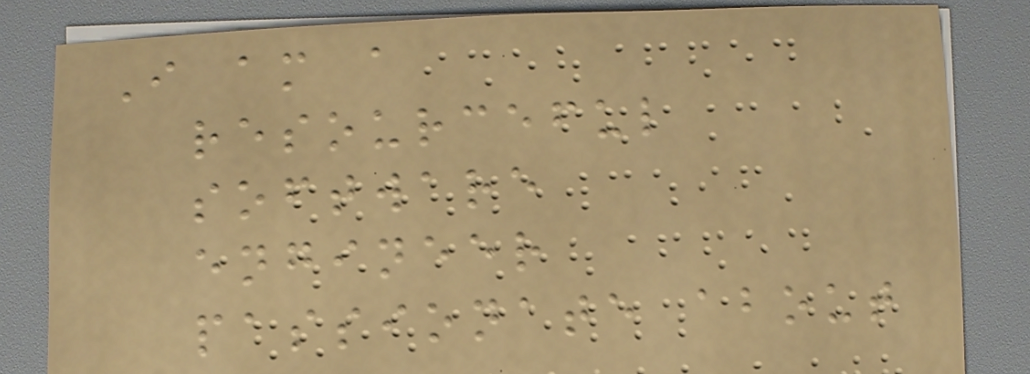I am a
resourceful
software
engineer
passionate about
